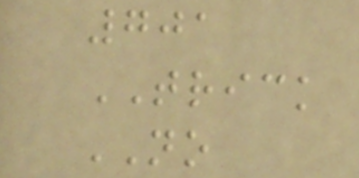701
TRICK
NO
